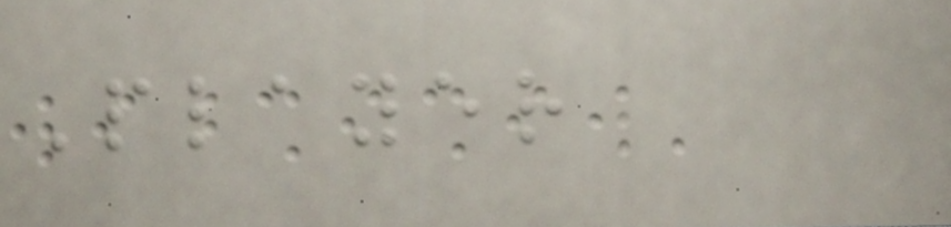Player
